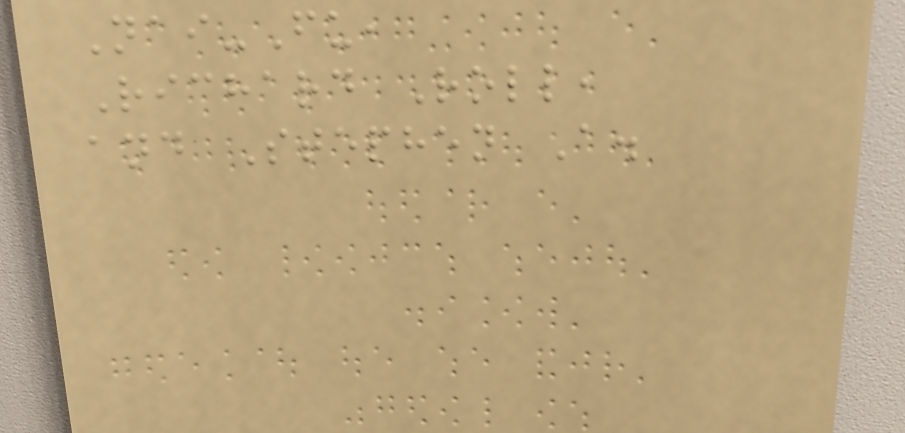Nai-Fu,
Richard Roll,
and Stephen A.
